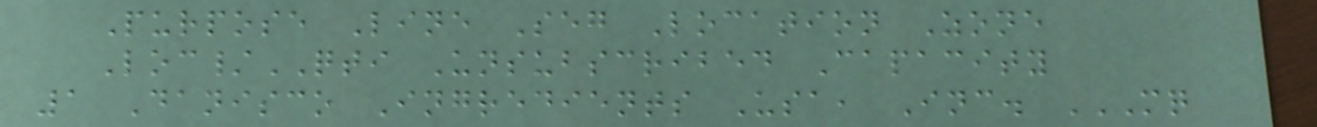Purpose Line Seg Location Zone
Loc/QTI Unsubscribed Capacity
1 Danisco Ingredients Usa, Inc. MQ
